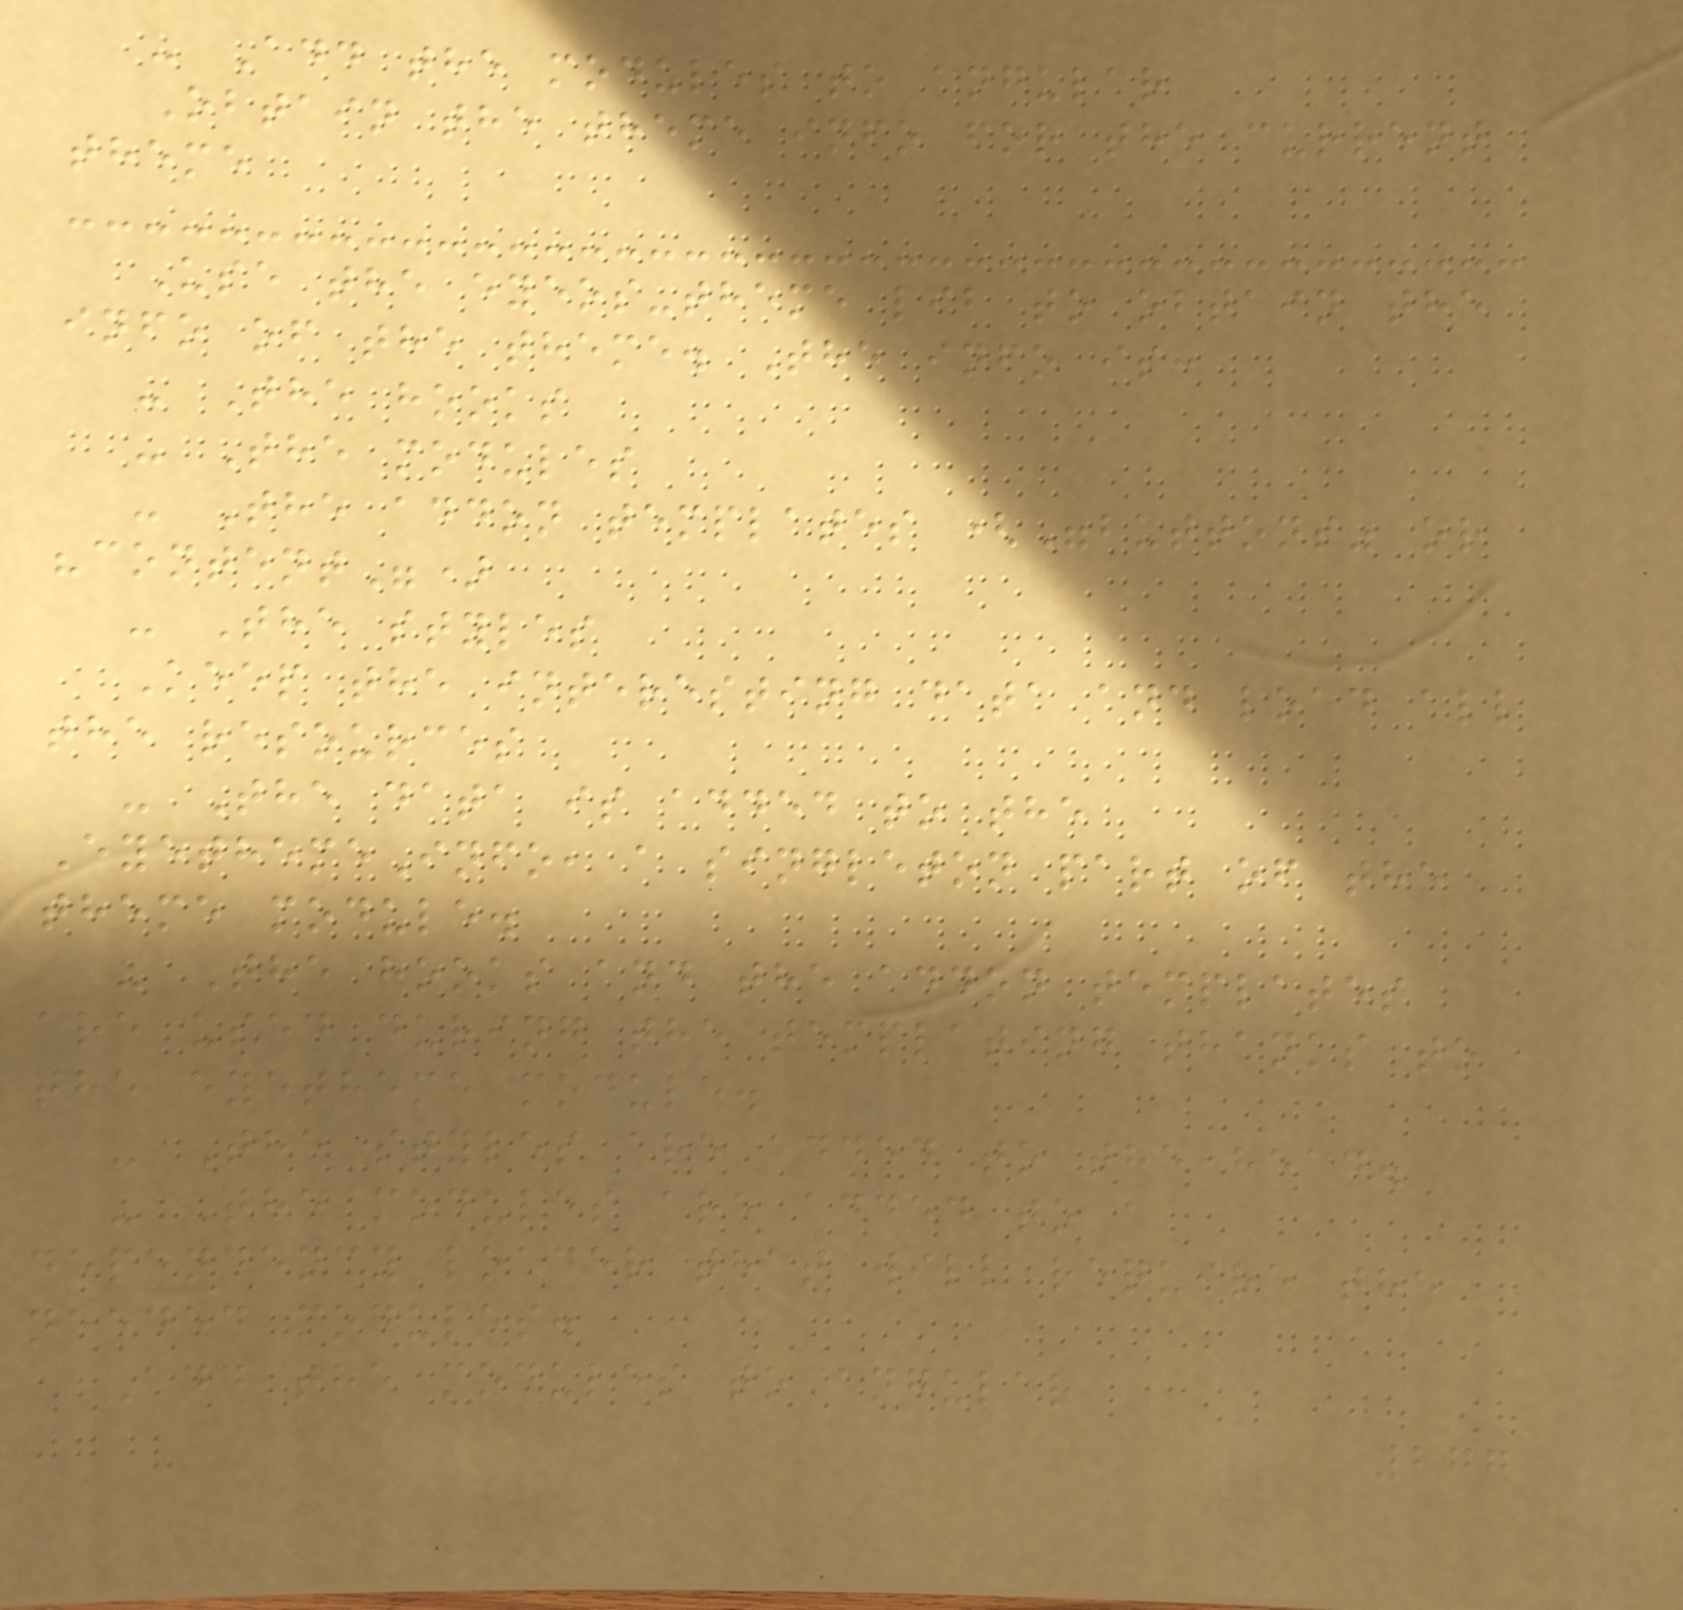- Add the modules to angular
Obtain the theme info for the current
theme
Use the eyeos-theme lib to obtain the
info of the theme. The info is:
- The hooks
- The modules
- The addon templates ("buttons" or
"content")
- The styles
Keep the interesting data and load all
the resources
- The data is added to the
EyethemeInfo, a singleton part of the
theme module.
- The hooks and the addon templates
are used during the templating thanks to
the eyetheme module.
- The styles are added to the head.
- The modules are added to a
dependency loader that will require the
needed modules.
Add the modules to angular
277
